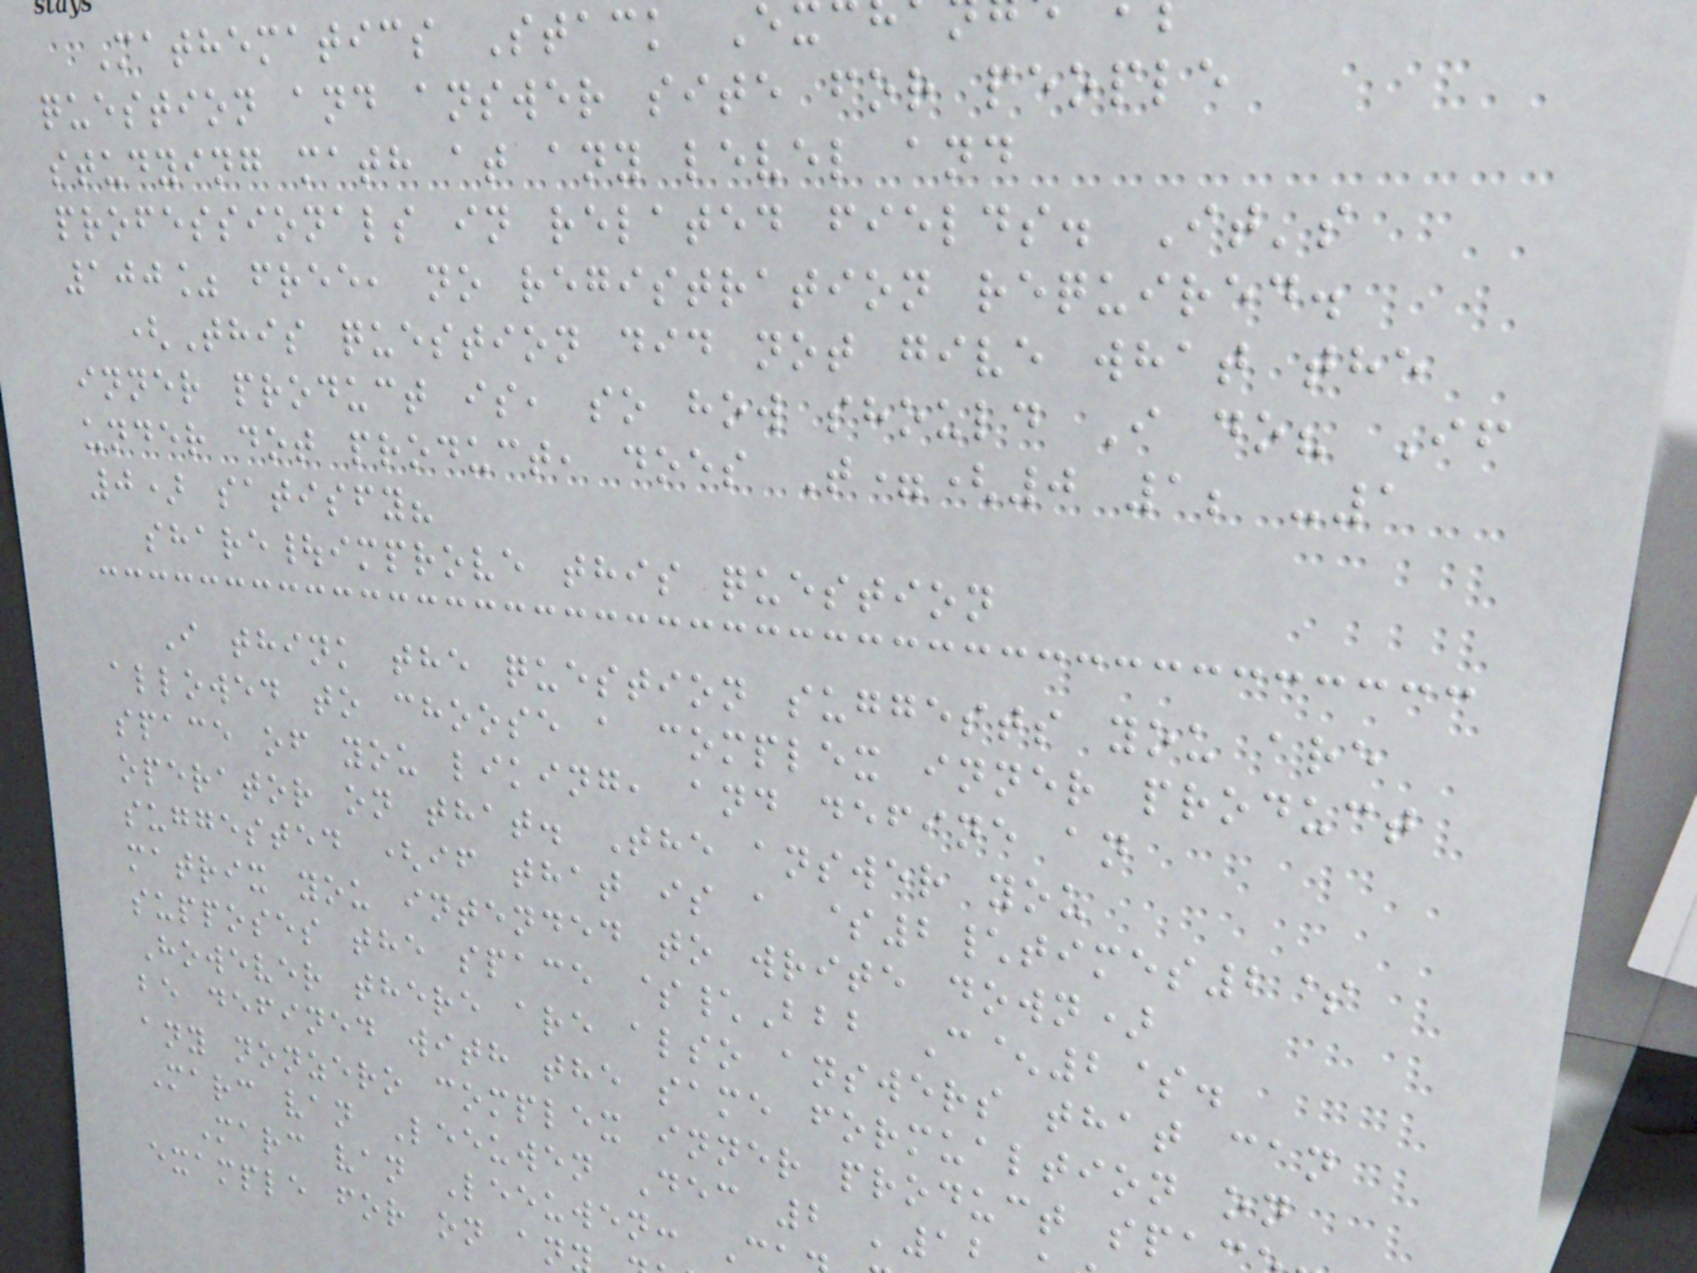Mathematics Stack E
question and answer site for people
studying math at any level and
professionals in related fields. It's
100% free, no registration required.
(This question did not give what the
inner product is, so how should I do? If
under dot product, does T=(0 1; -1
0) satisfy?
share|improve this question
I think the question suggests you are
allowed to choose a complex inner product
space of you liking, and define an
operator on that. The answer you
suggested (if that is a $2\times2$
matrix you intended to write down)
supposes the space $\Bbb C^2$.
However there are also answers that can
be defined with the same formualtion on
any nonzero complex inner product spa
Marc van Leeuwen Dec 2 '1
Marc van Leeuwen: C
example for on an
